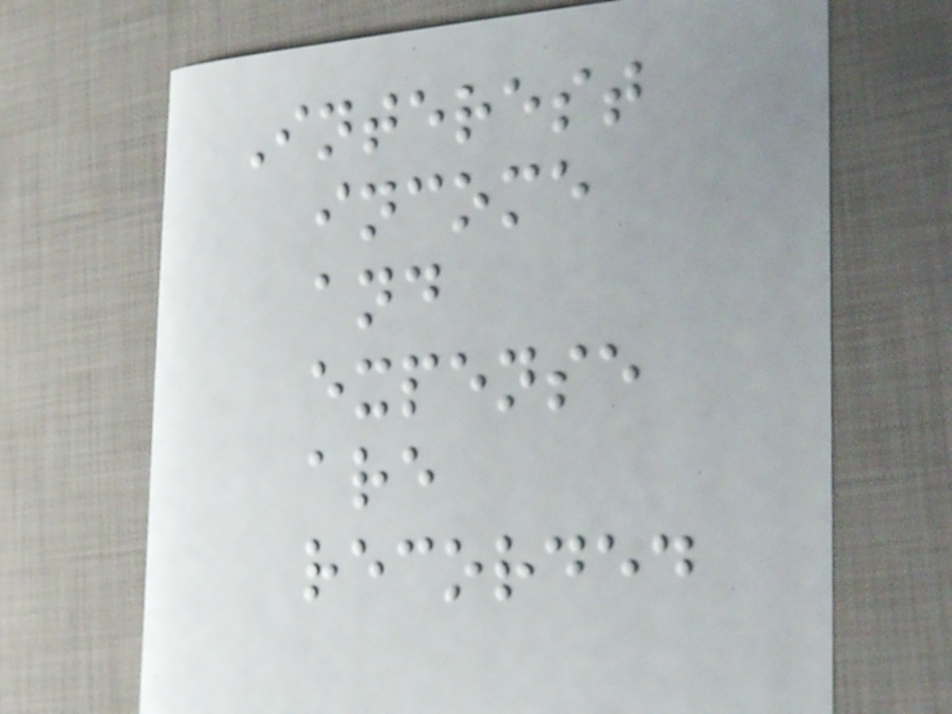Interest
income
and
expense
are
recorded
